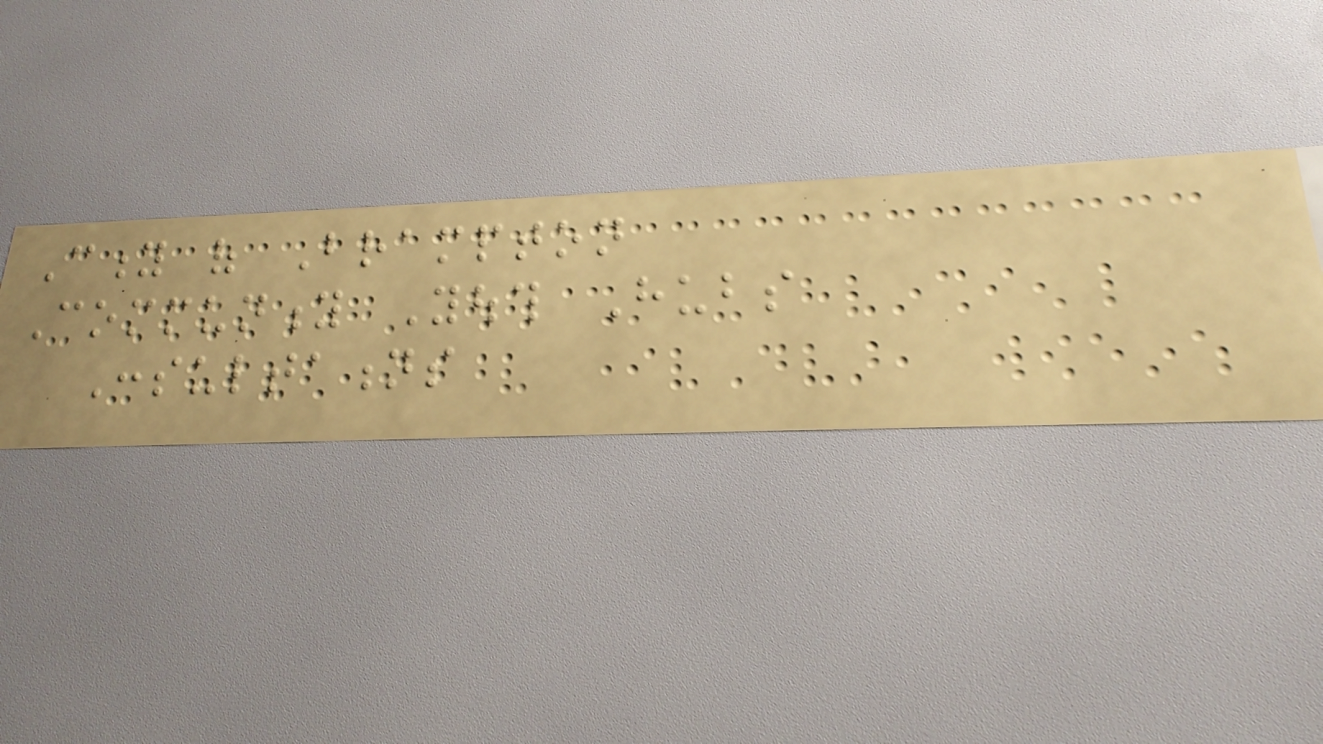City of Brampton
Community Youth Hubs
Consultations
